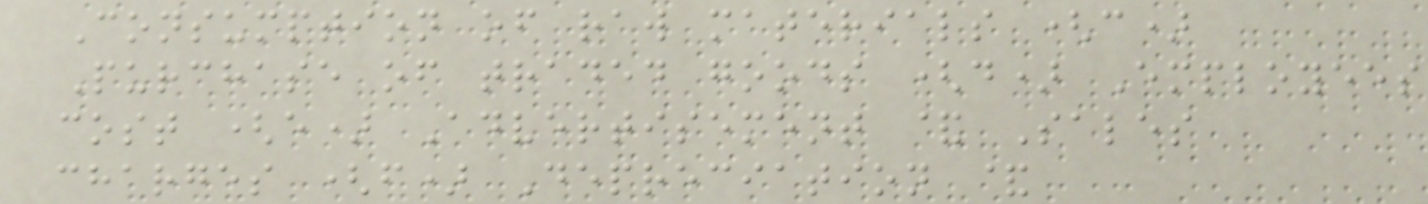Consumption of raw materials (c)
Purchase of traded goods (d) Employees
cost (e) Advertisement & Sales
charges (f) Depreciation &
